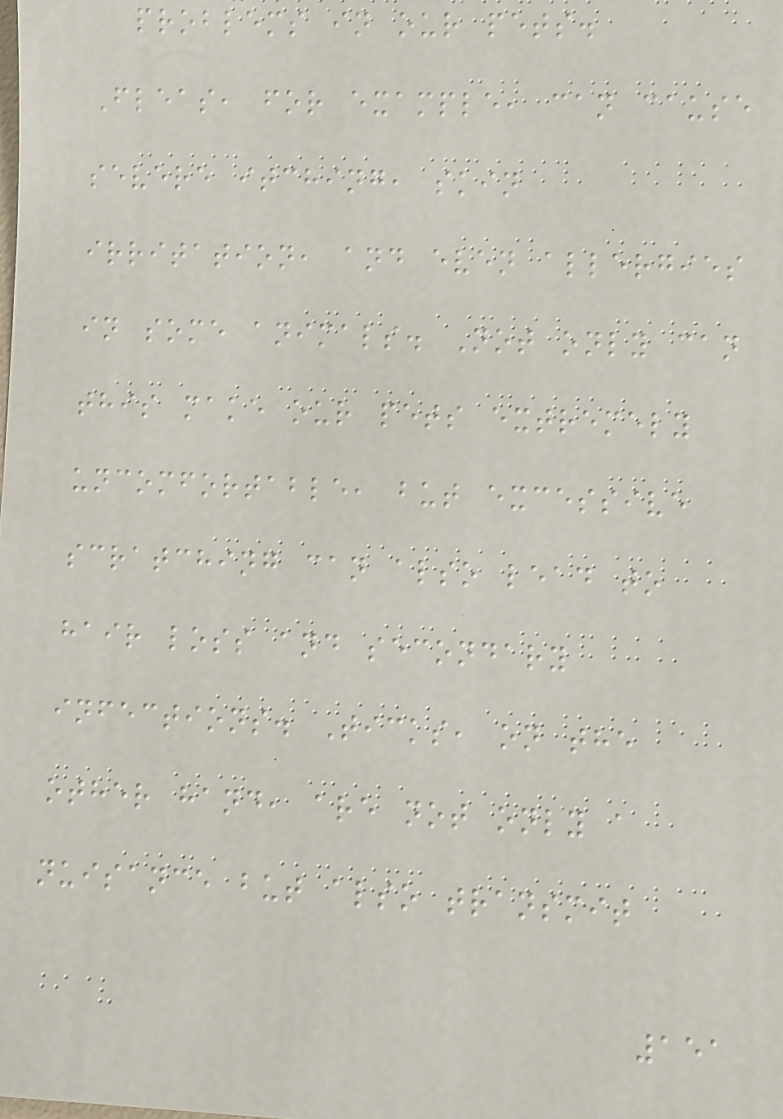problems in our pets.
Fleas, for example, can cause
severe itching, skin
irritation, and even allergies
in some animals. Not only can
this make our pets extremely
uncomfortable, but excessive
scratching can also lead to
hair loss and secondary
infections. Ticks, on the
other hand, are not only a
nuisance but also transmit
151
